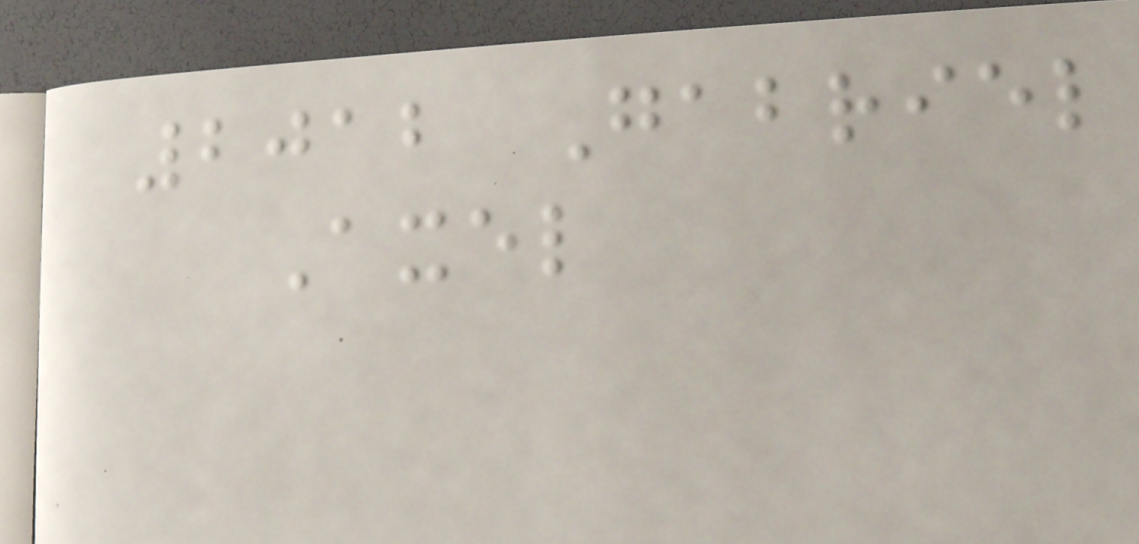2012 Gabriel
Axel
